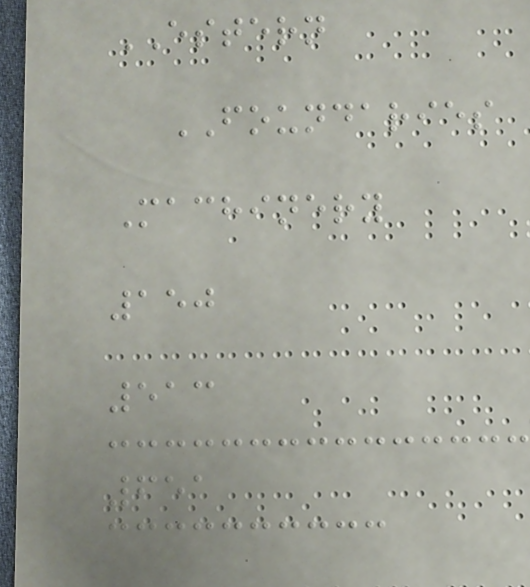ESTERN
FOUNDARIES
Machinery
150
513
651
